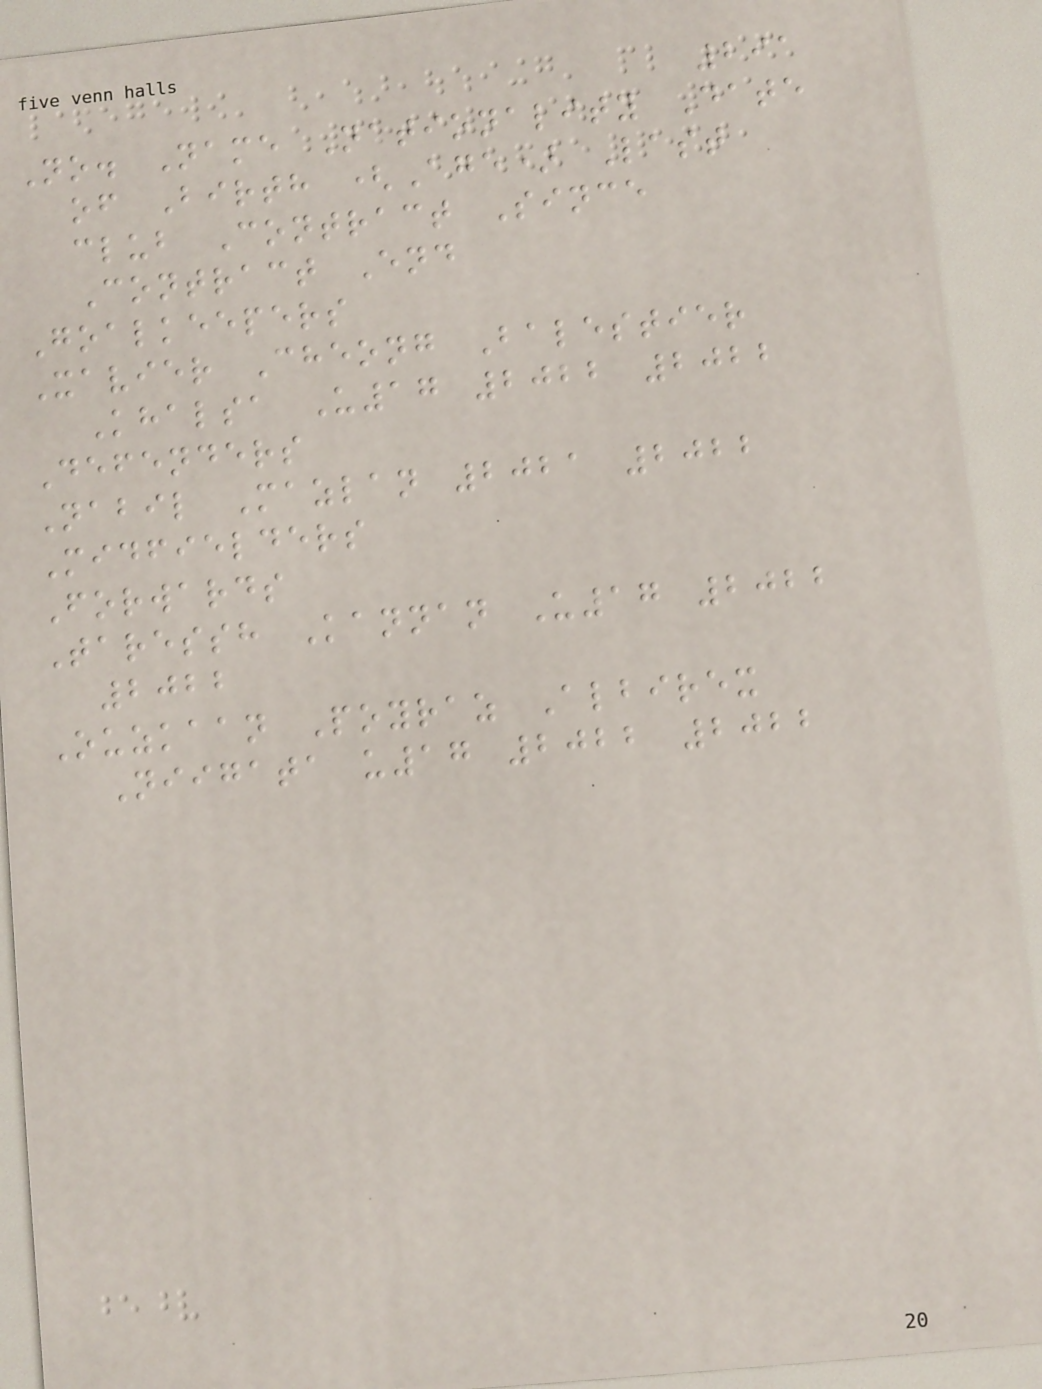291
No. Name Nationality Date
of Birth (Age) Last
club Contract Since
Contract End
Goalkeepers
Xavier Cheong Balestier
Khalsa U17 2022 2022
Defenders
Nabil Mazlan 2021 2022
Midfielders
Forwards
Taressh Kannan U17 2022
2022
Ouzkaan Poyraz Albirex
Niigata u17 2022 2022
